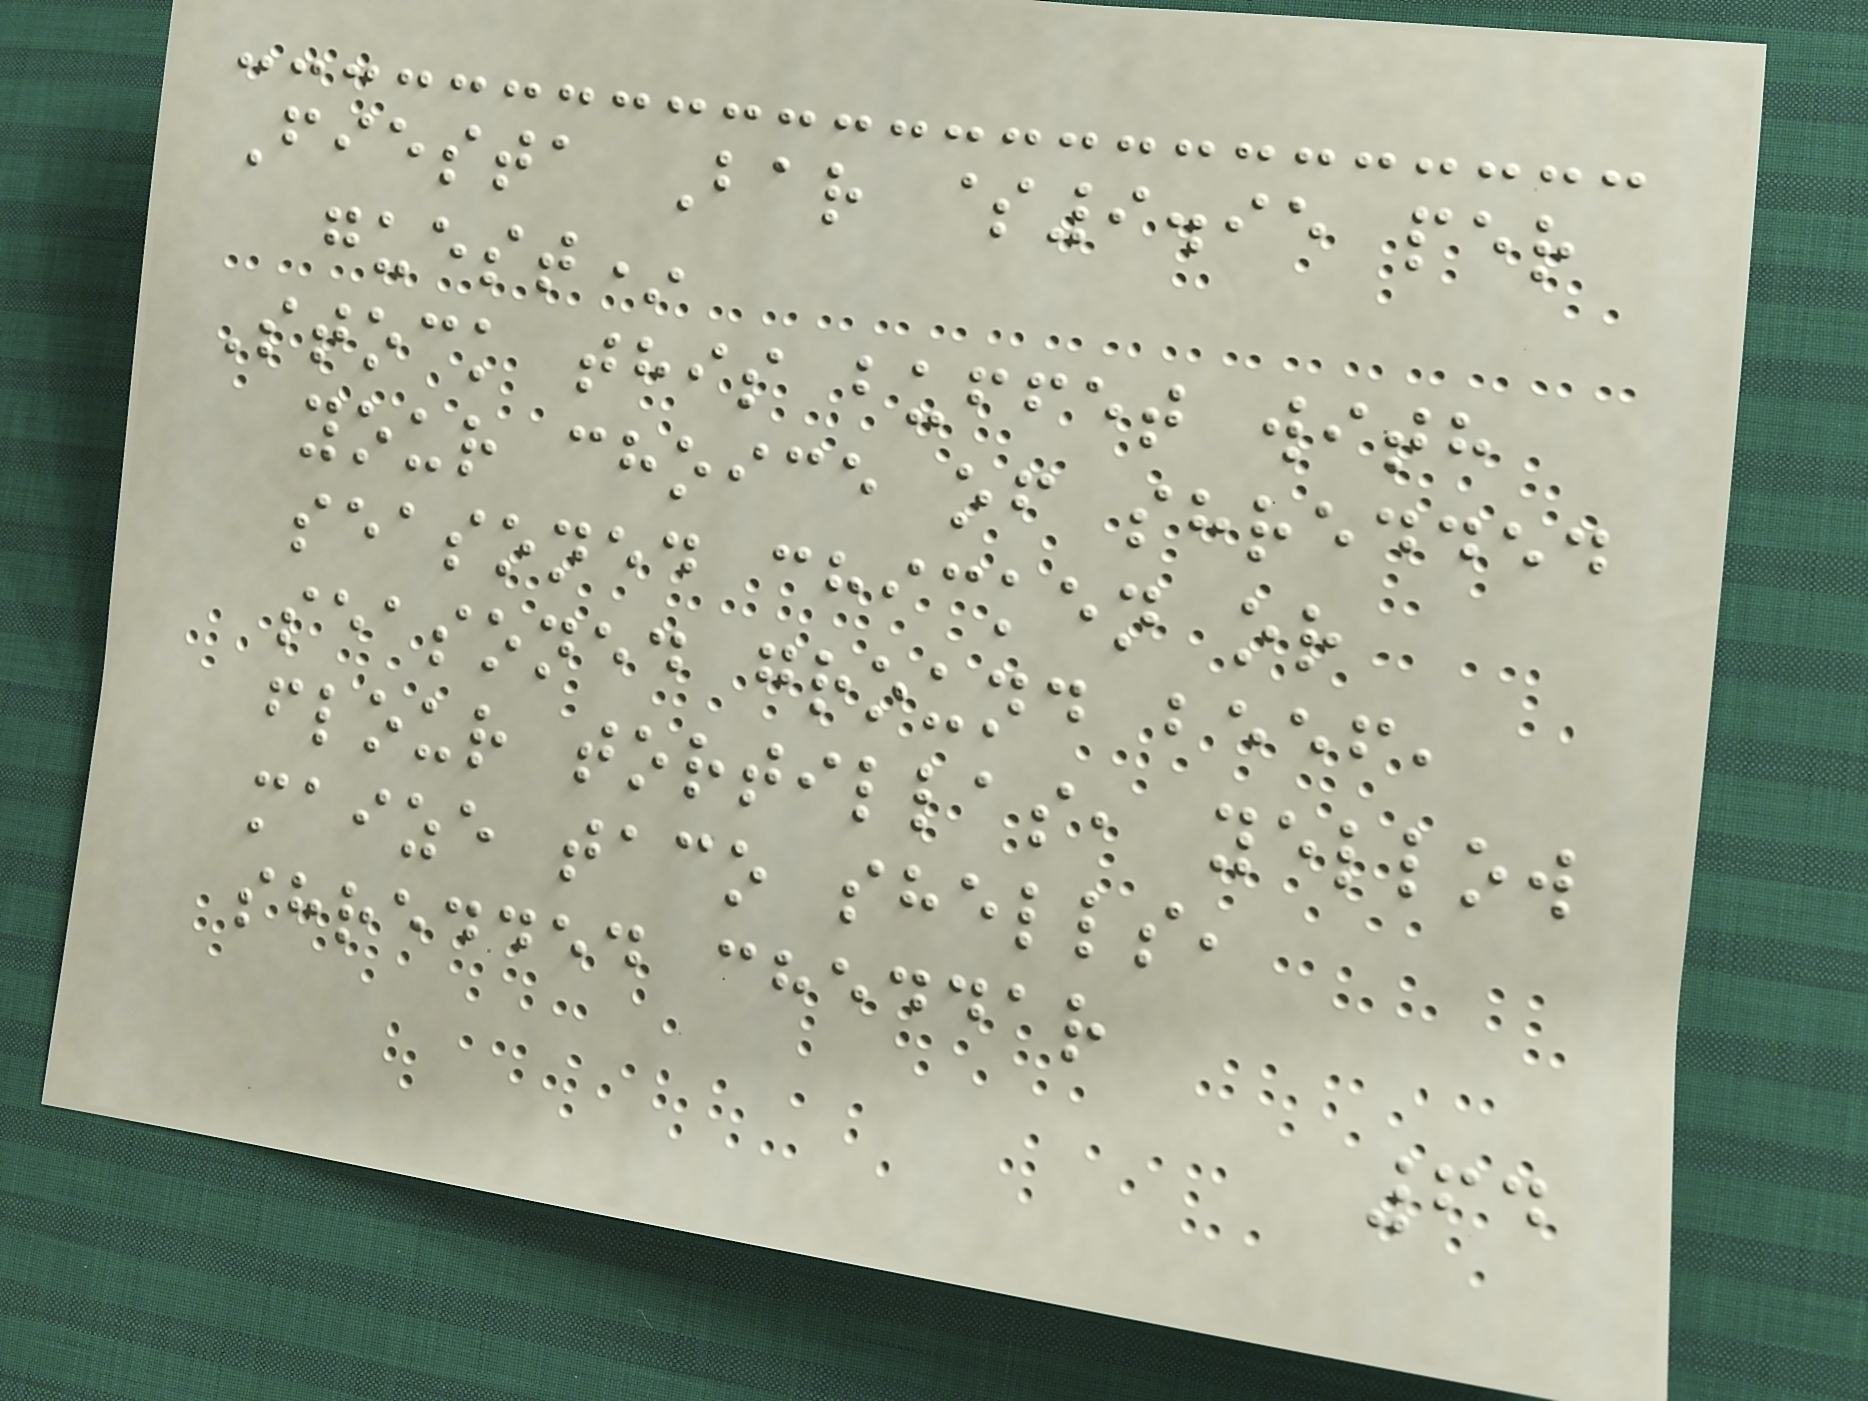Fiesta Bar $9.95 per
guest*
Stock this buffet with
your choice of shredded
seasoned chicken or
seasoned ground beef,
flour tortillas, yellow
maize taco shells,
shredded cheddar
64
